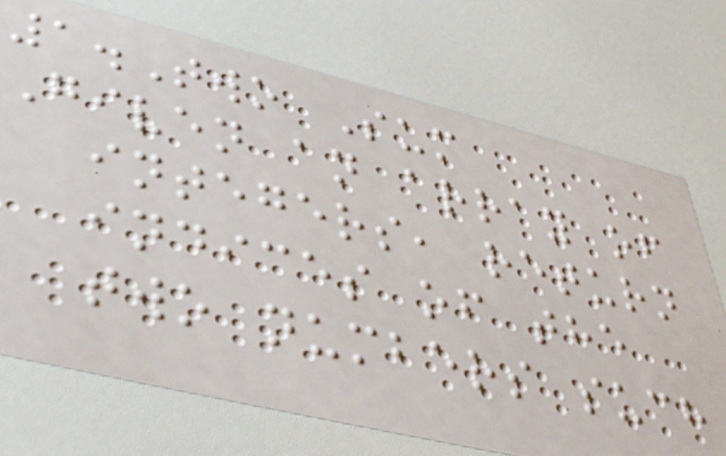1.Two Sum
Given an array of
integers, return
indices of the
two numbers such
